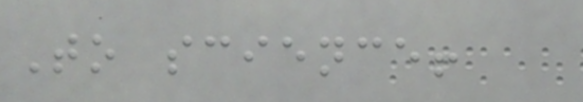To science!
